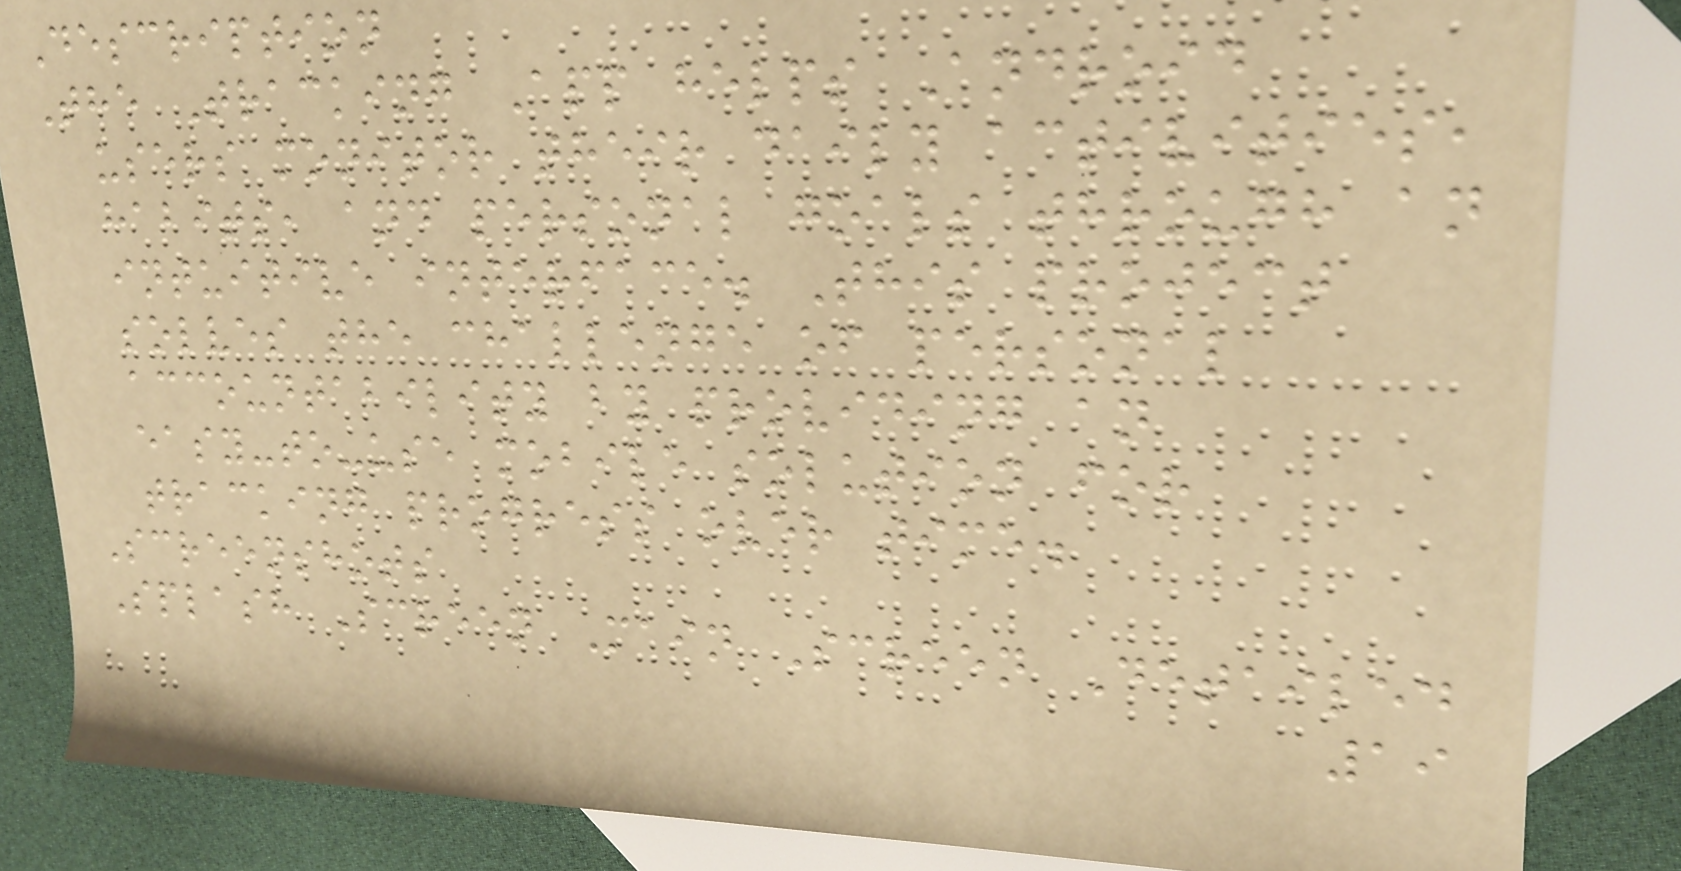Description
The Tracking App helps Android
users monitor their daily activities,
habits, and personal goals through an
intuitive interface. This project
solves the challenge of personal
accountability by providing an
easy-to-use mobile solution for
tracking progress over time.
Screenshots
Splash Screen Main Screen Detailed
19
